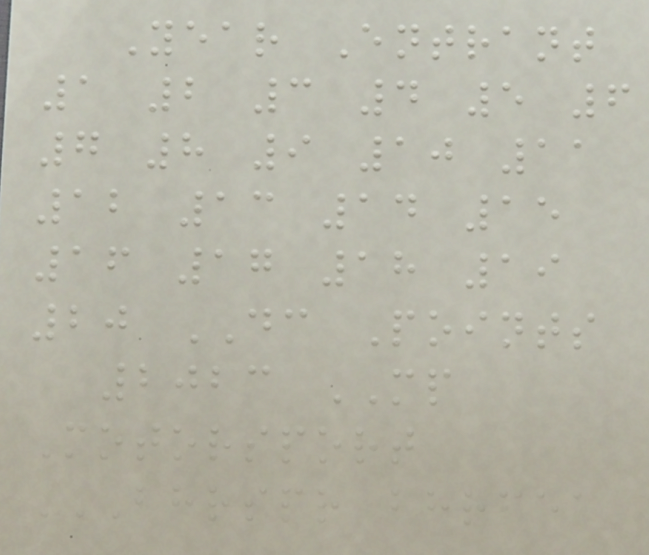Year Entrant
1 2 3 4 5 6
7 8 9 10 11
12 13 14 15
16 17 18 19
20 DC Points
2023 MP
Motorsport
BHRSPR BHRFEA
